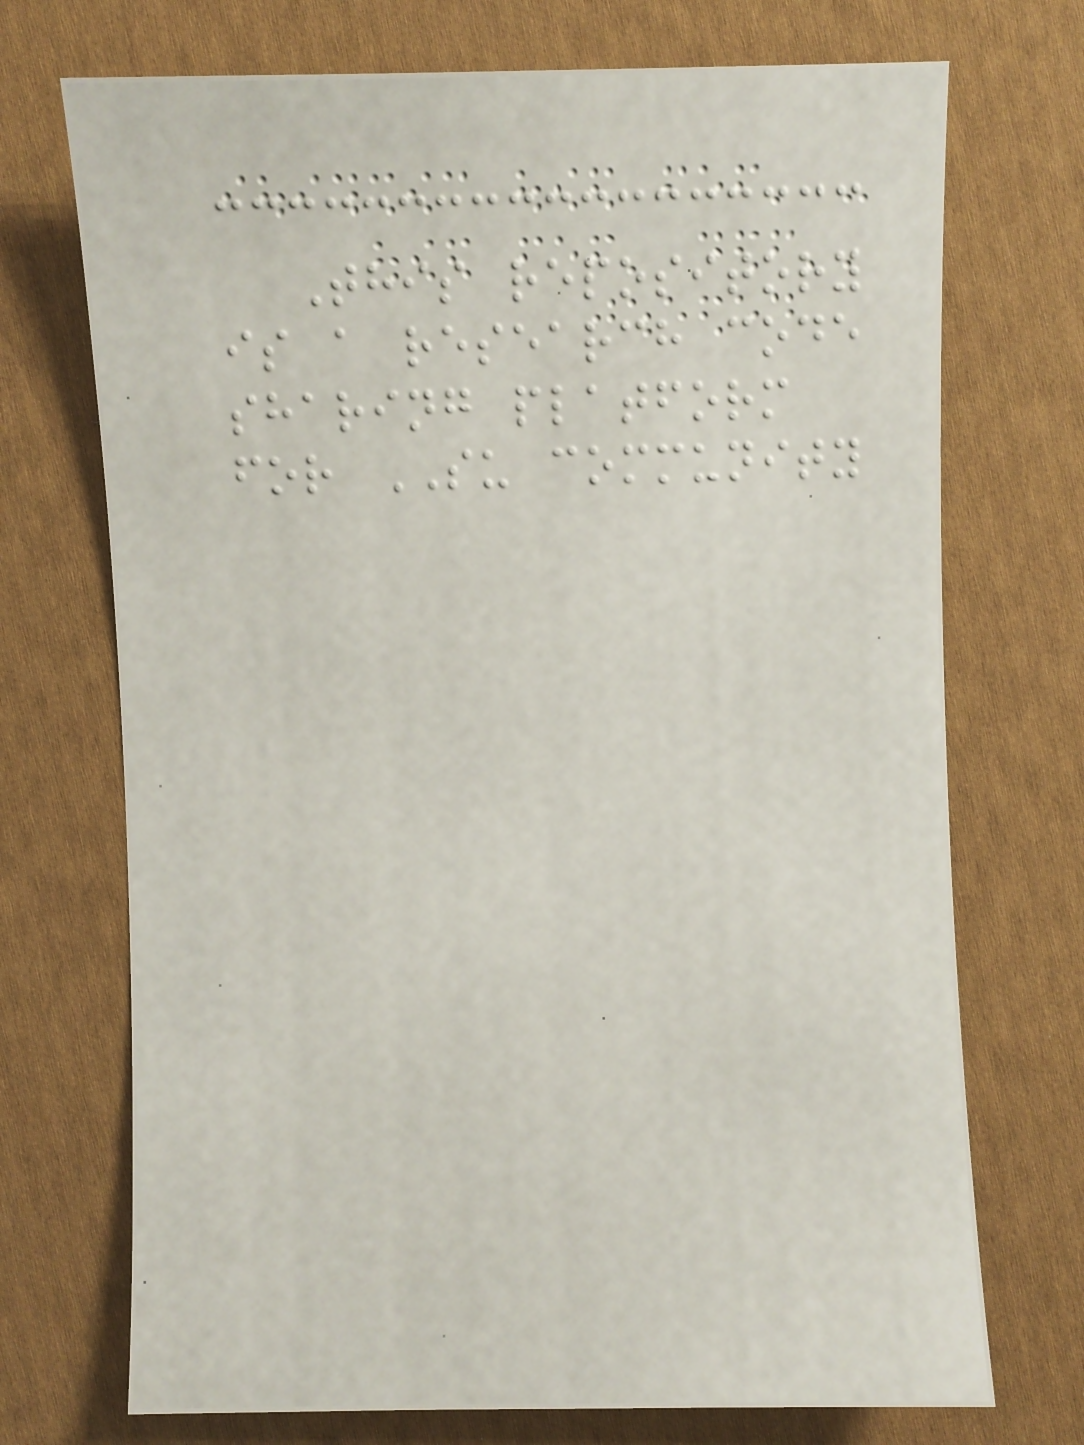This repository
is a research code
sharing platform
for SU community
